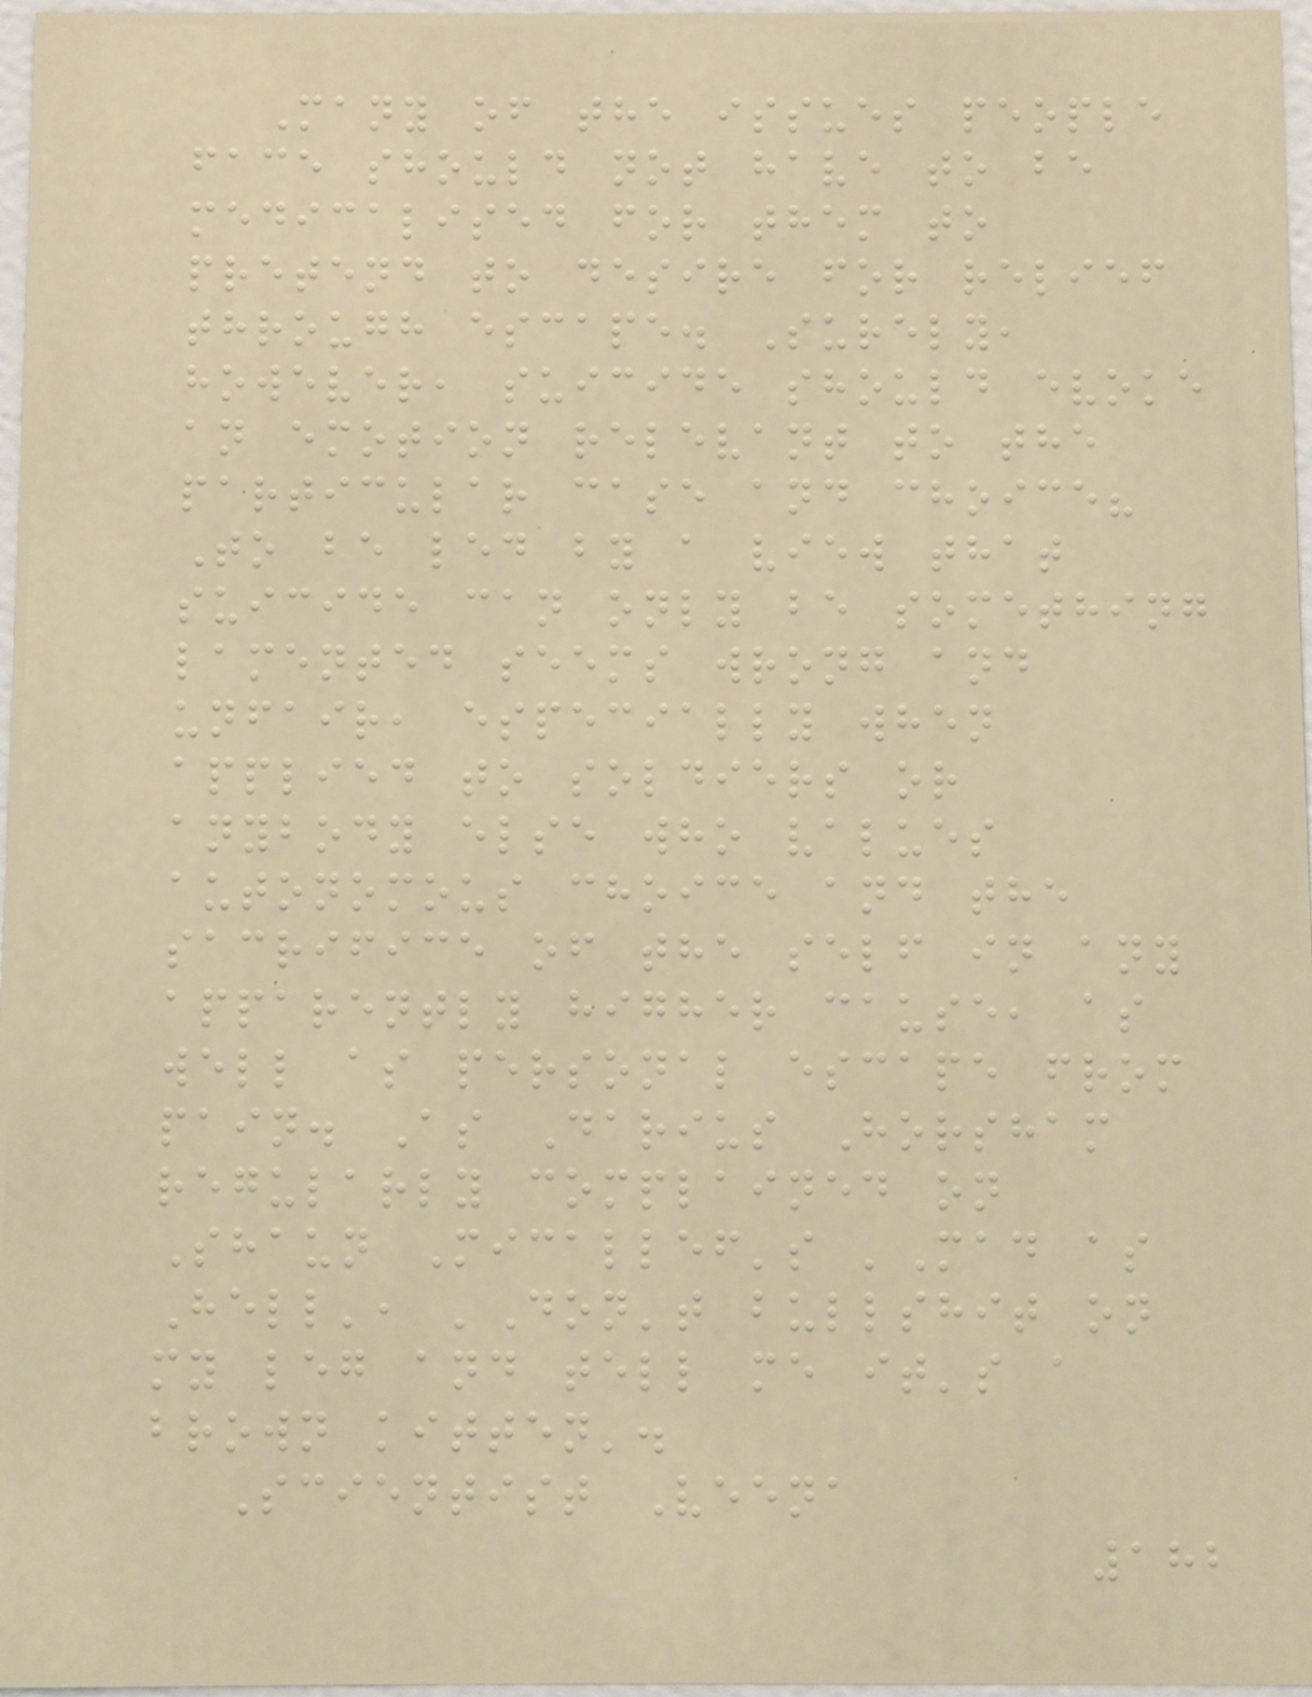Many of the issues people
face should not have to be
medicalised for them to
pretend to desire for relief
through escape. Surely,
however, suicide should evoke
an emotion relevant to the
particular case and choice?
To be led by a view that
suicide can only be something
lamented seems wrong and
unfair, especially when
applied to soldiers or
anybody else who values
autonomous choice and the
sacrifice of the self in any
apparently higher cause, as
well as personal escape from
pain. As Darius Horsham
regularly complained on
Shaun Micallef's 'Mad as
Hell', 'Don't bullshit on
my leg and tell me it's a
brown kitten'.
Scientist Veena
182
